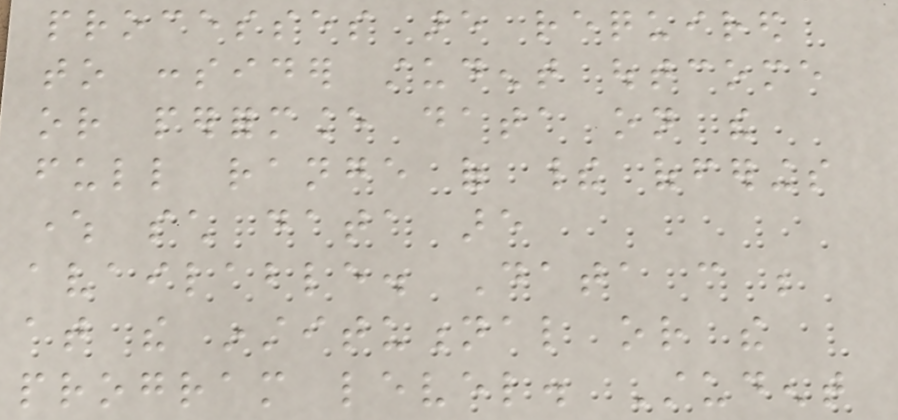processes are required
to consider student outcome
or performance data on the
full range of their offerings
where such data are
available. Data can be
at the institutional or the
program level. Student
